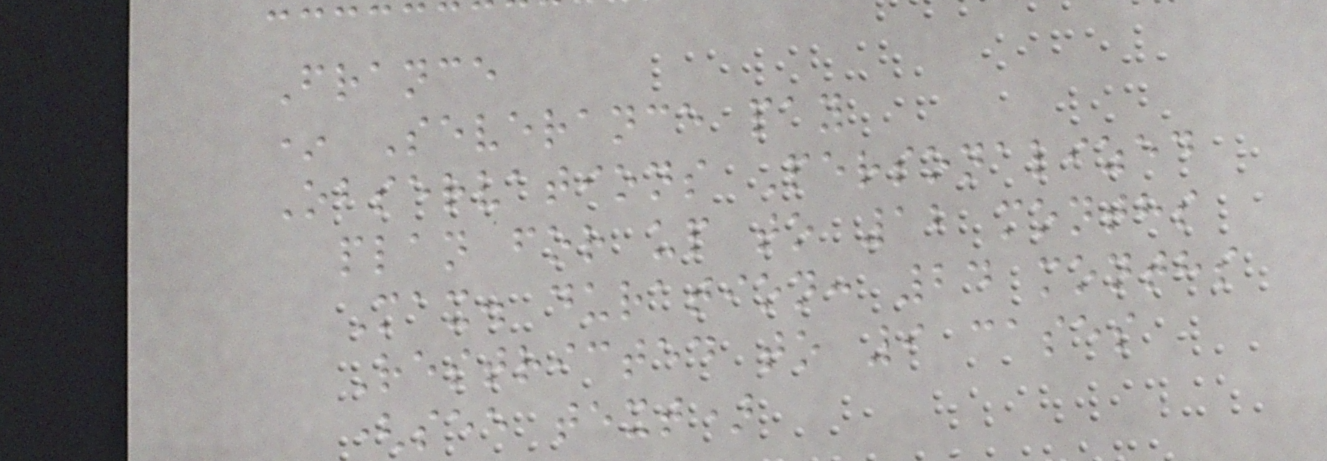France
* Severance pay
Observations Personalized
plan for up to 12 months
Max. duration: 24 months
Restricted to 9 cases
(see text)
